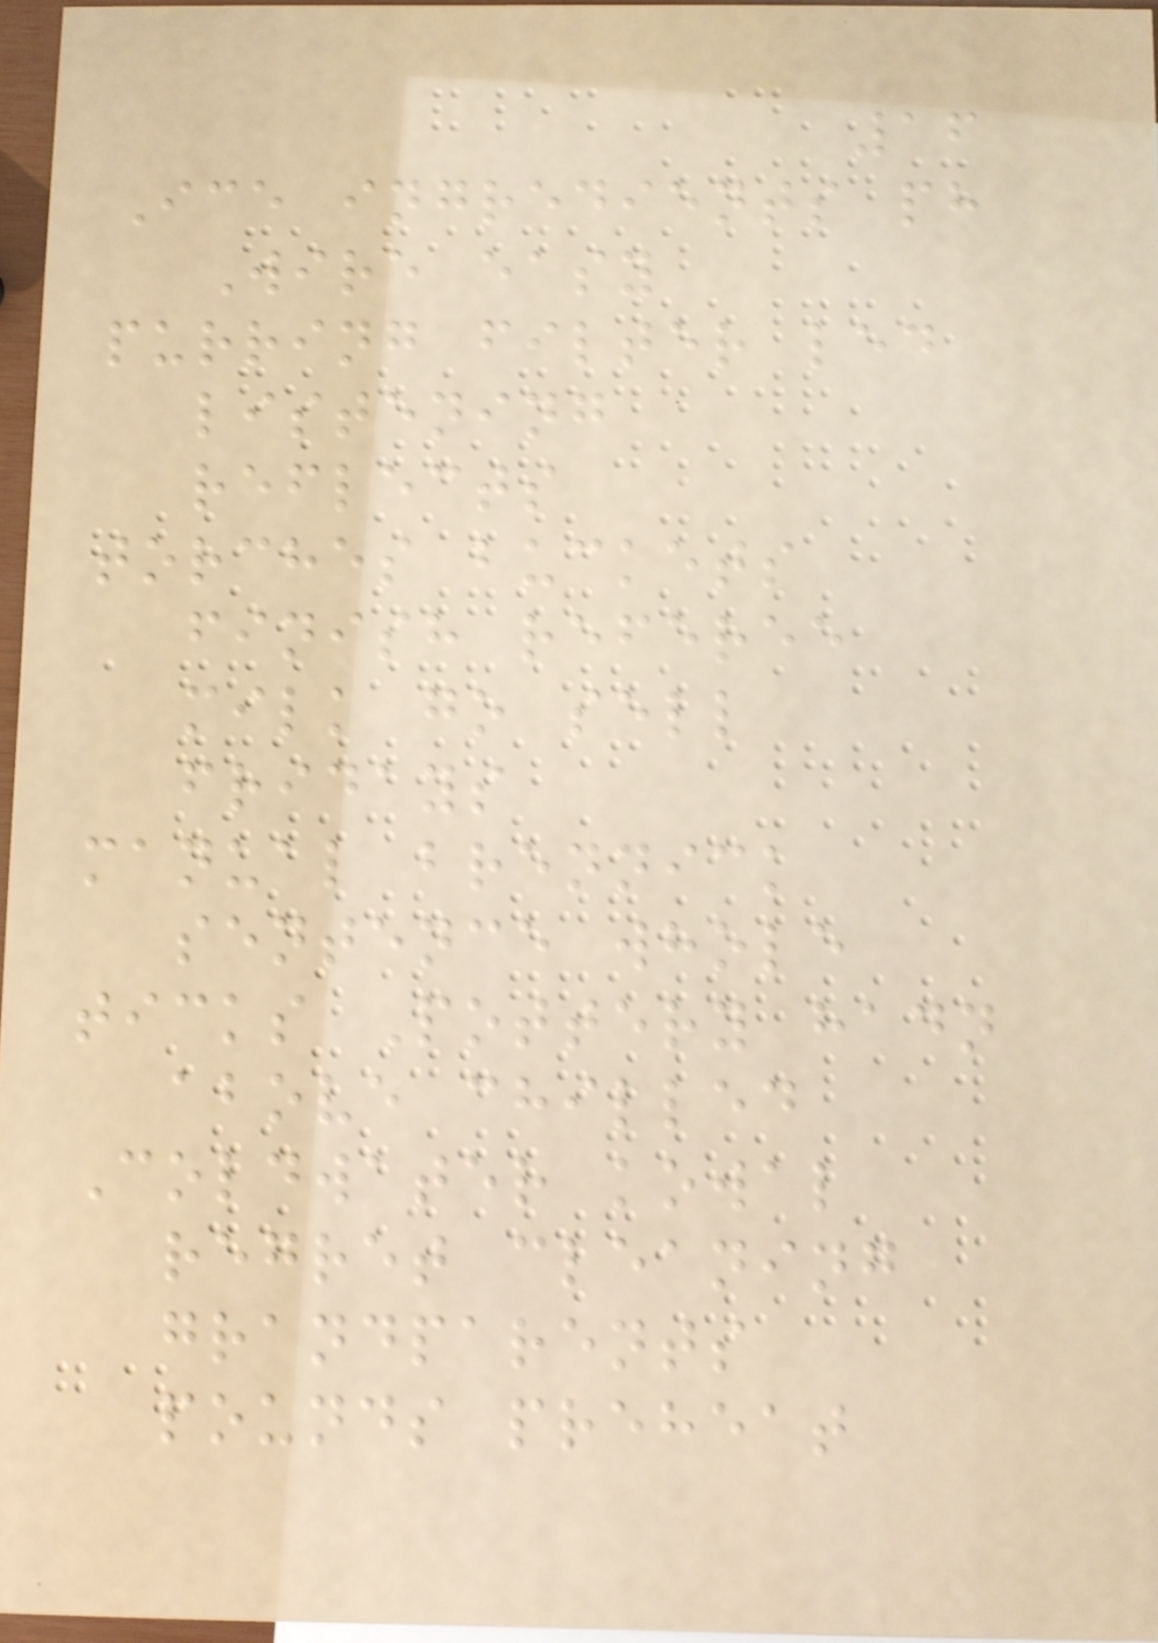16
Ice ingredients ph
Wire easy
purring filter led
listening
reflects
torches buckets
finish referee
milk go sell
fridays
manual brennick
sentence whole
ticks Pottery hadn
above chilled
Coldwater kowal
regret cleaning
grandparents
pounds preheat
